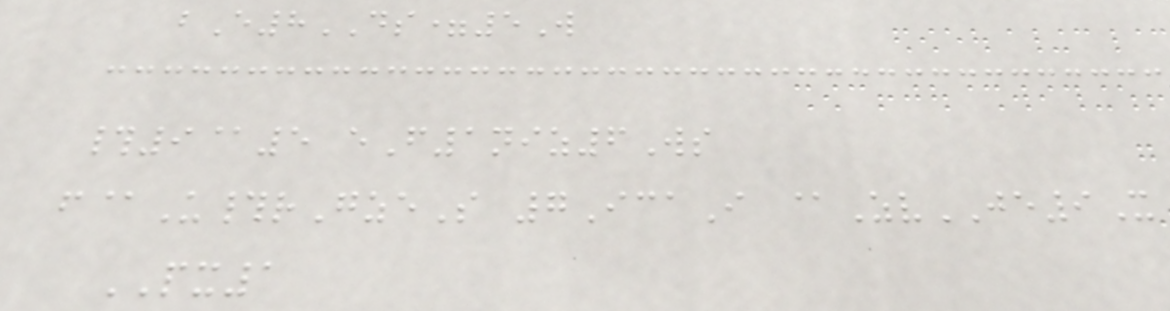bE8DS=5W
#9@5 eF1niz6Ws
f@U#rGzeS 7IcaI @ZvJE9X
PX1
